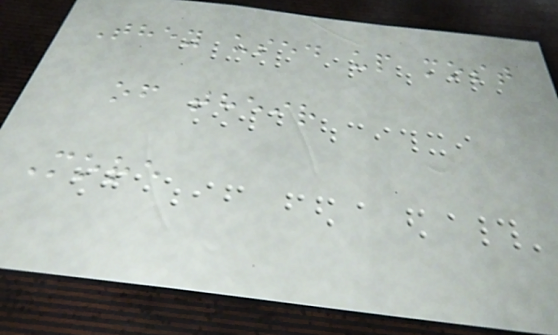They used up most
of their
More
